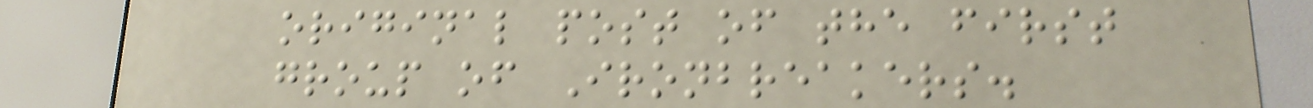original post of the first
group of Ironbreakers.
